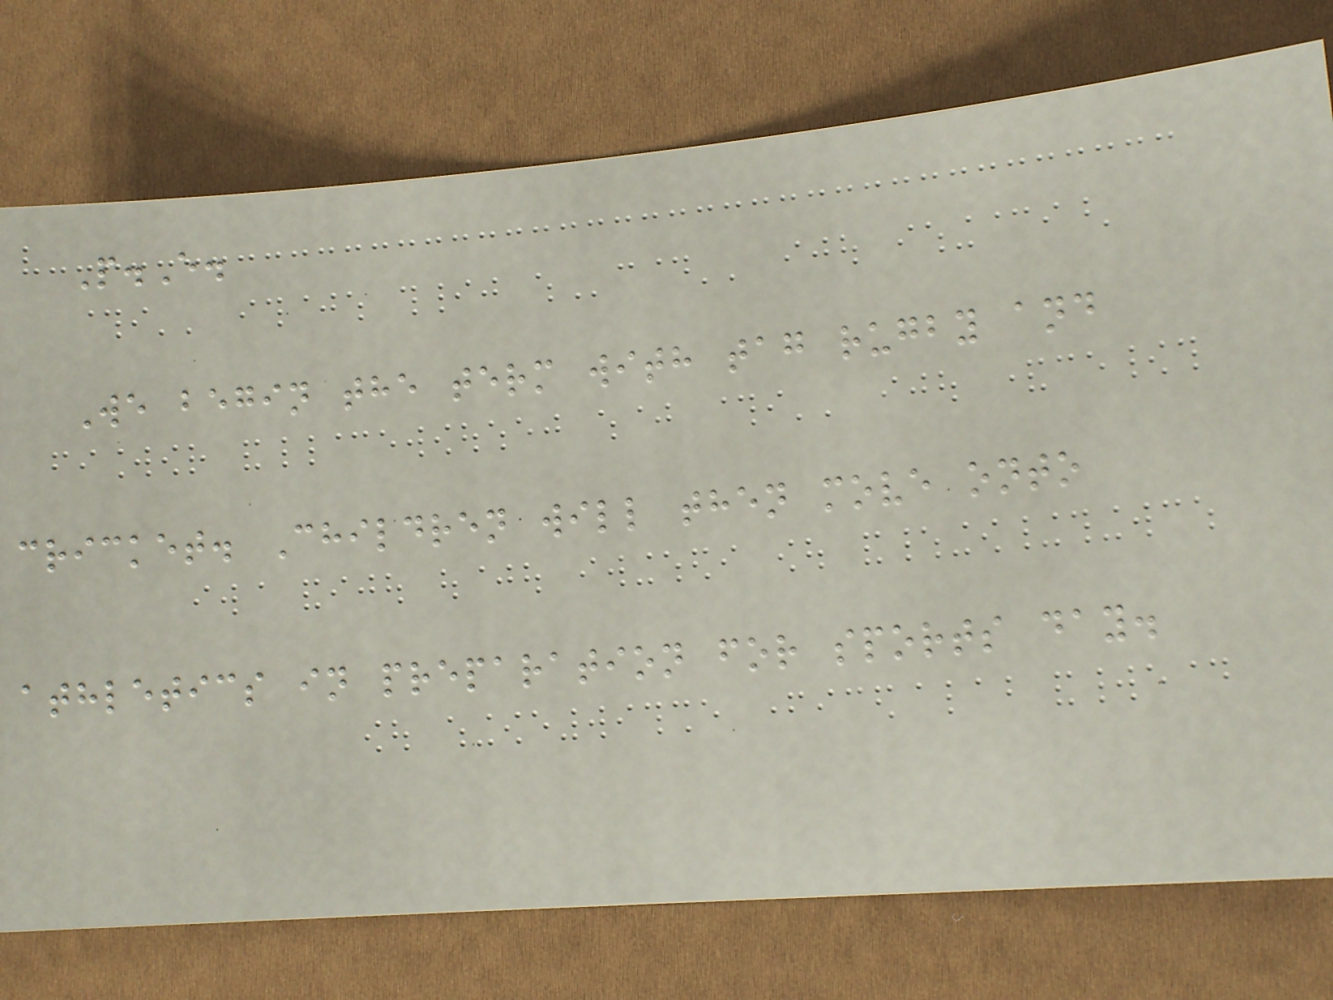P.E.
We begin the term with tag rugby and
cricket. Children will then move onto
athletics in preparation for sports day.
